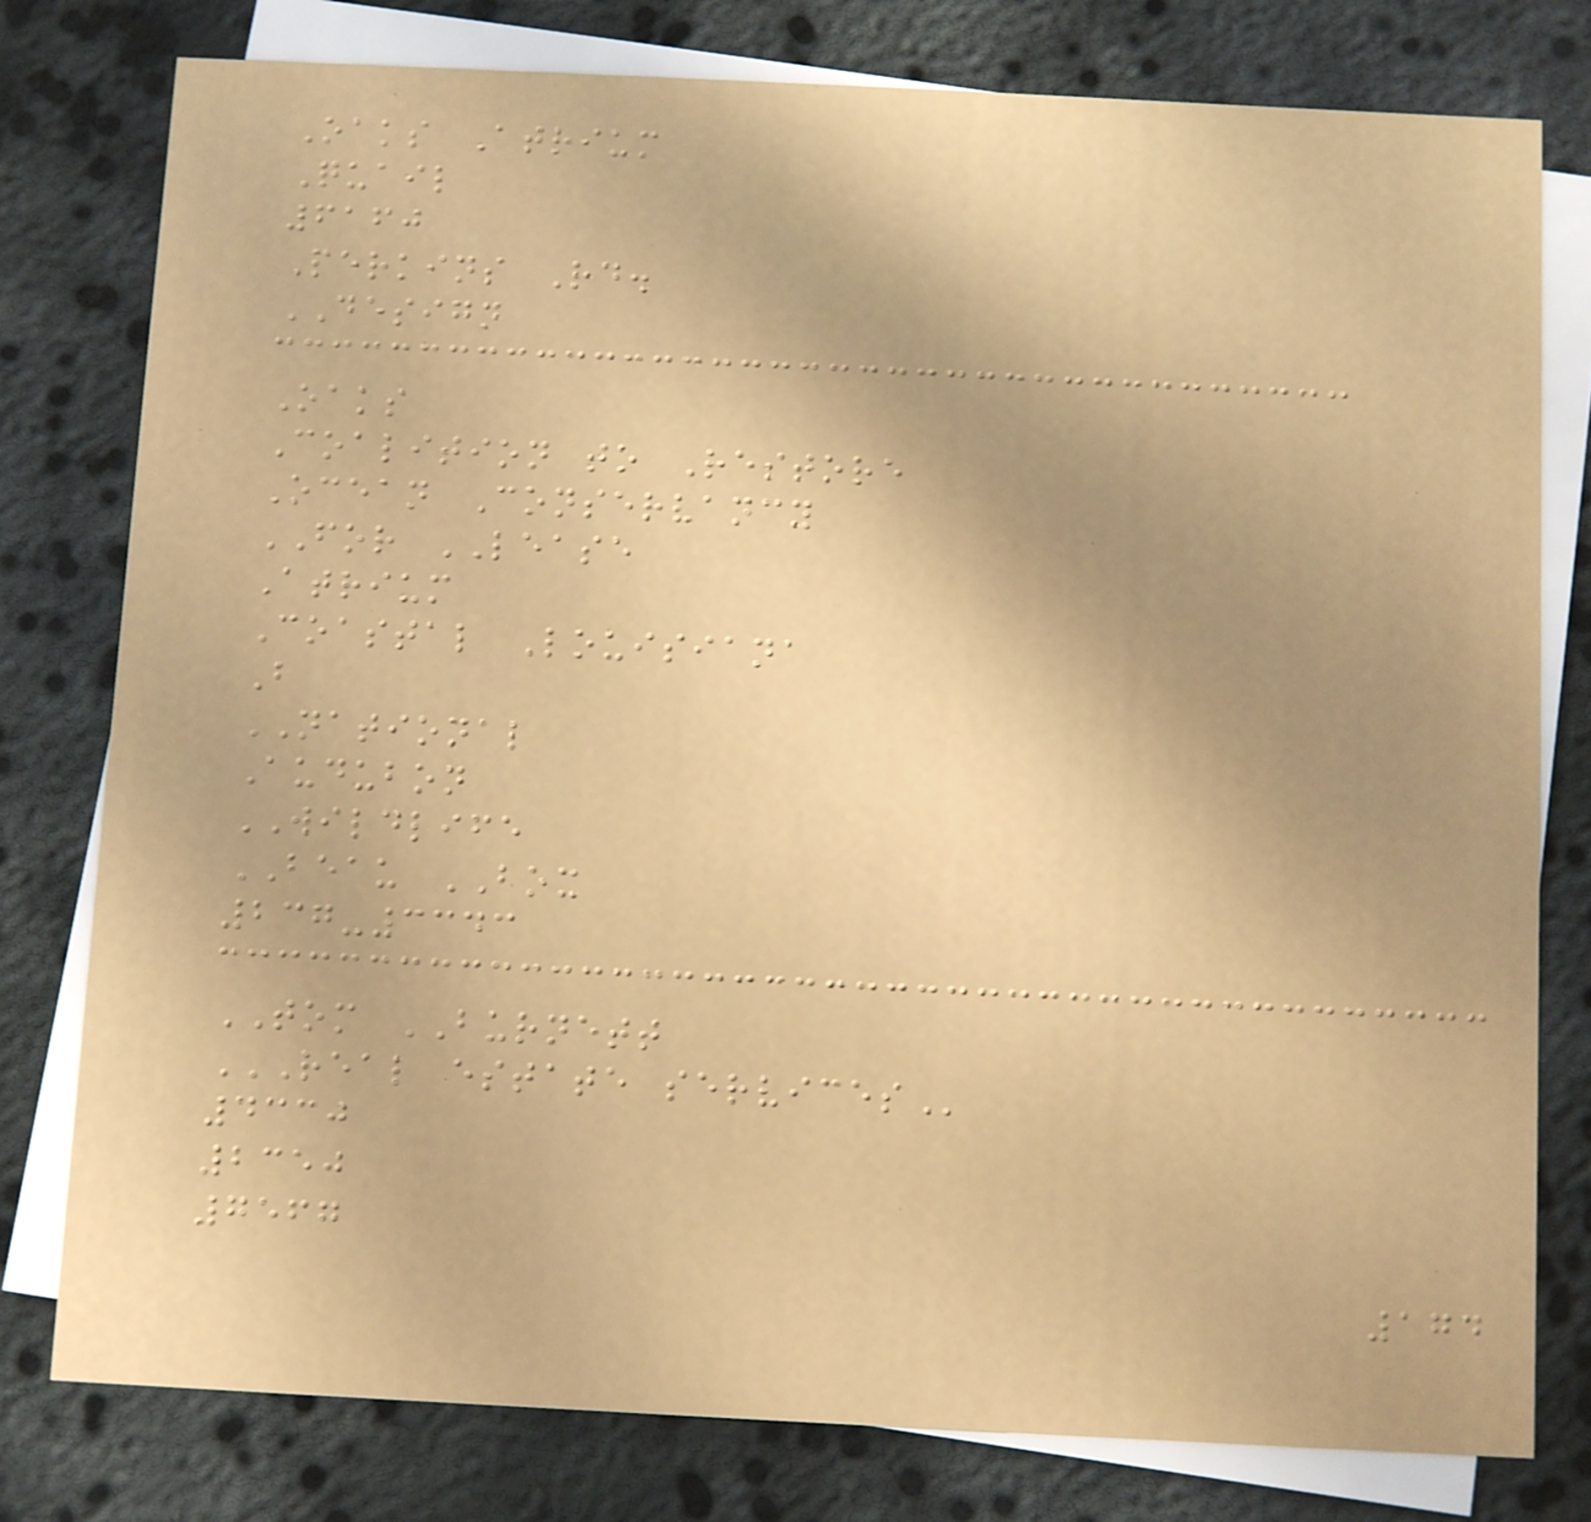Oaks Atrium
Quail
6160
Perkins Rd.
DESIGN
Oaks
Coalition to Restore
Ocean Conservancy
FOR LEASE
Atrium
Coastal Louisiana
B
NATIONAL
Audubon
WILDLIFE
BEAU BOX
237-3343
TOM BURNETT
REAL ESTATE SERVICES
4330
2350
7567
174
